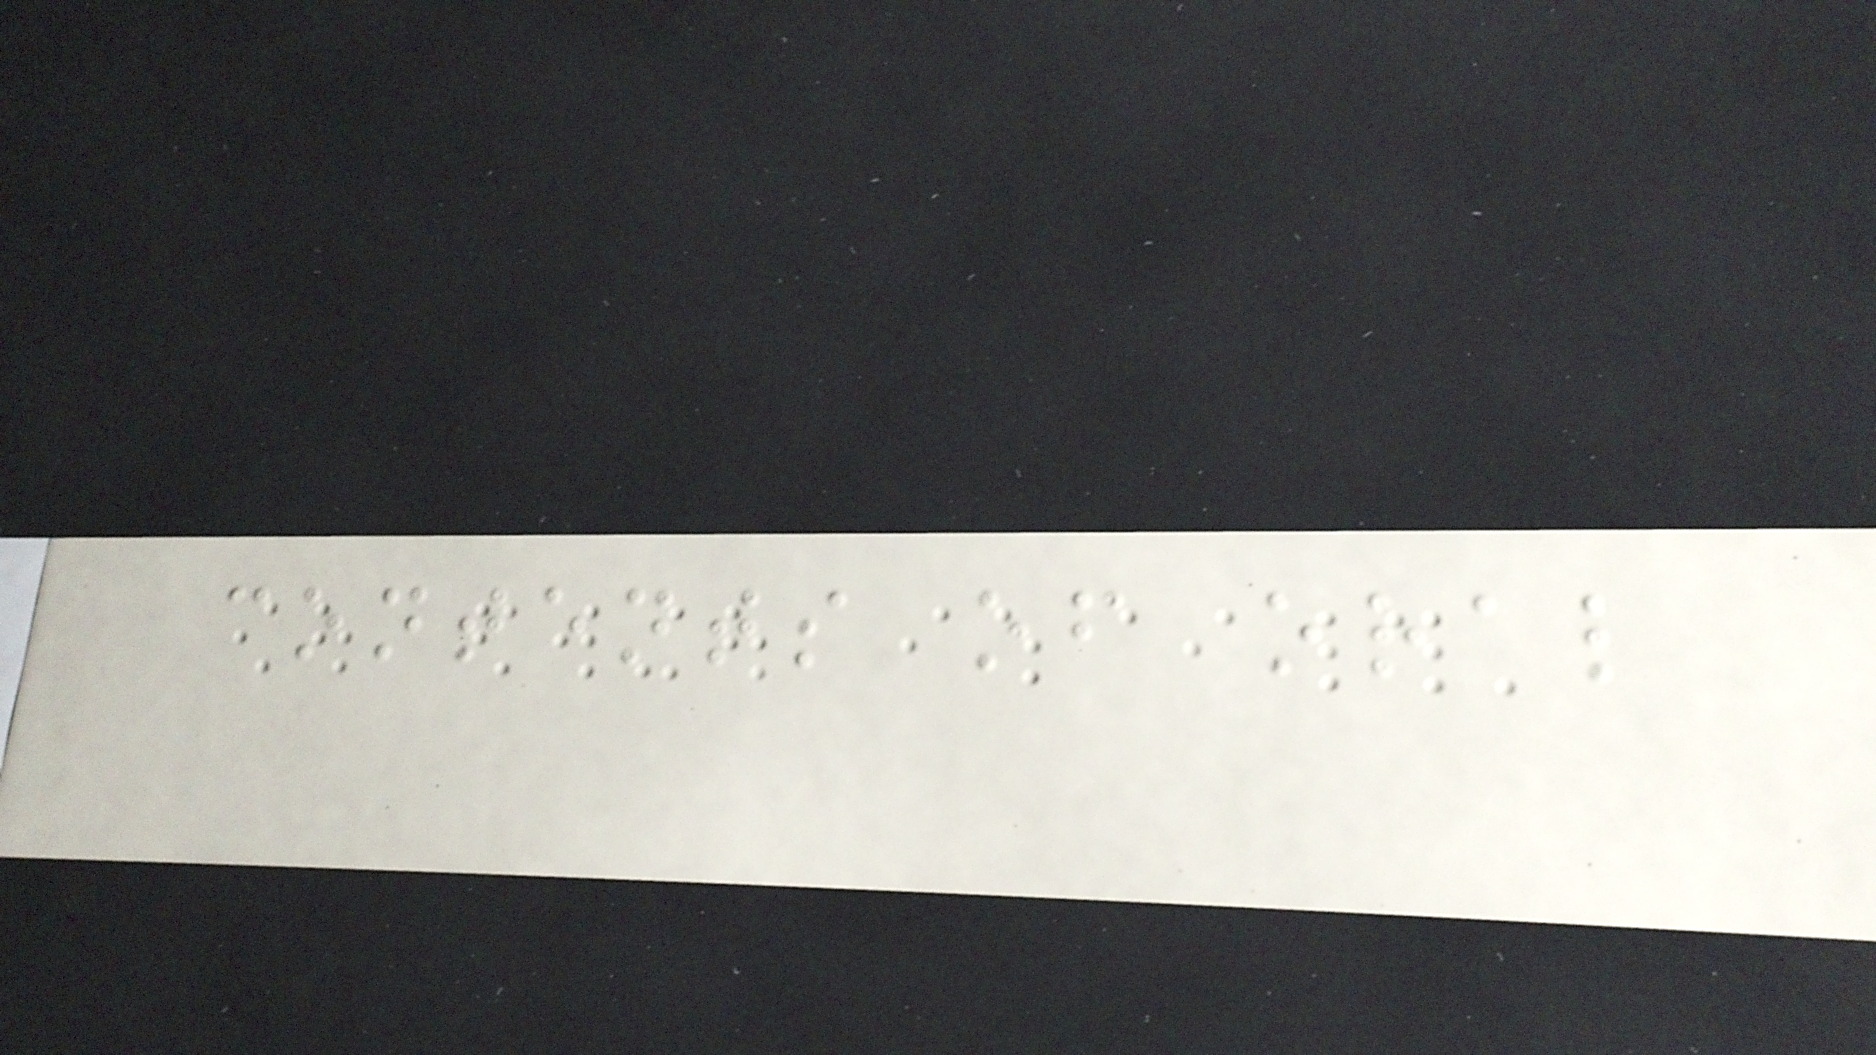contents of oral
